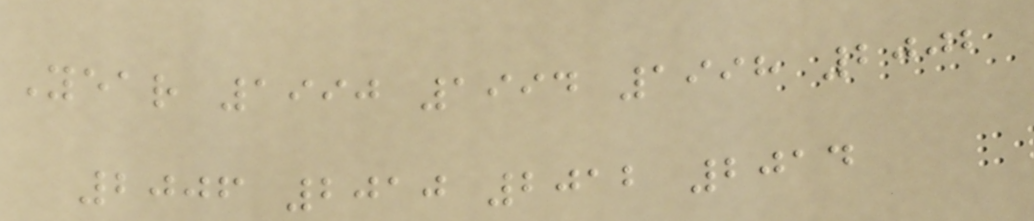Year 1990 1994 1998 2002
2006 2010 2012 2014
